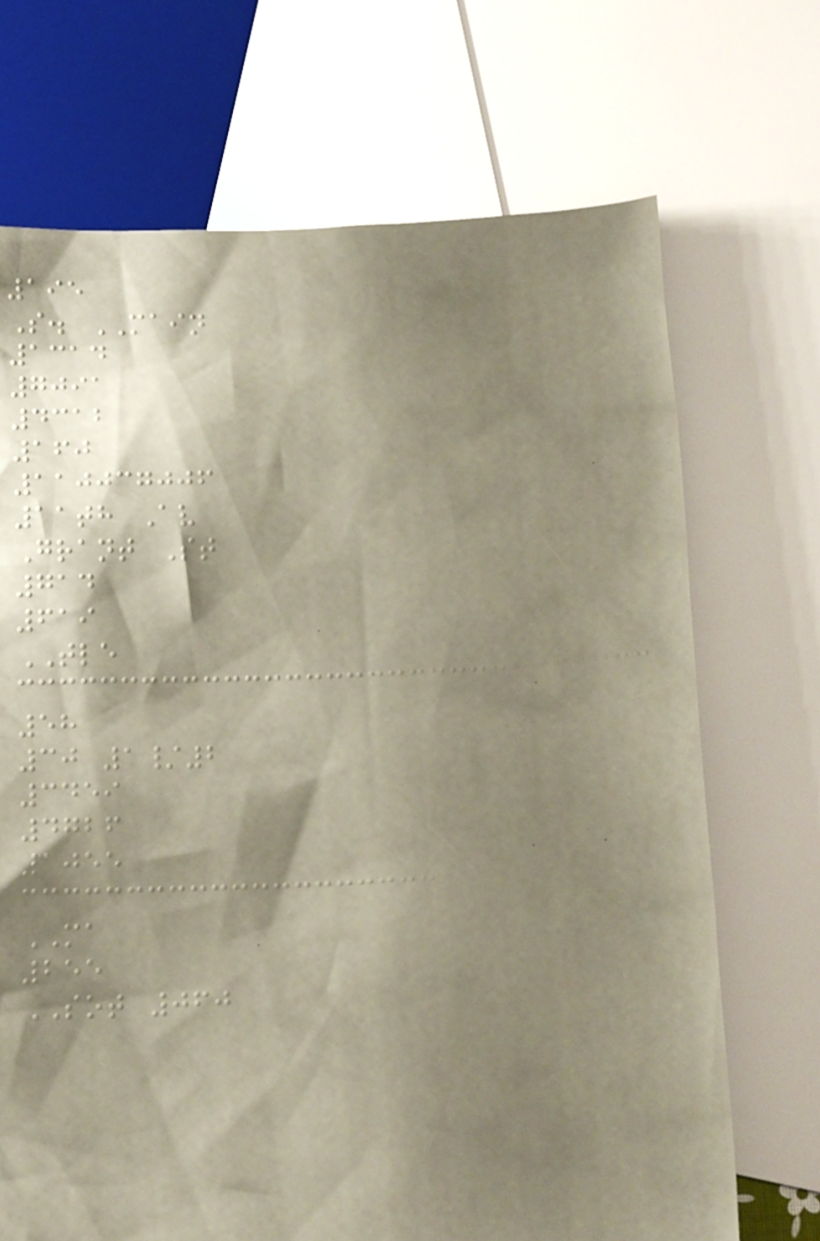195
S. MAIN
1314
7091
4312
160
110037006
11th Av
Grant St
714
619
TLE
58
30 1/2
3459
4726
1055
MA
255
SOT 060
